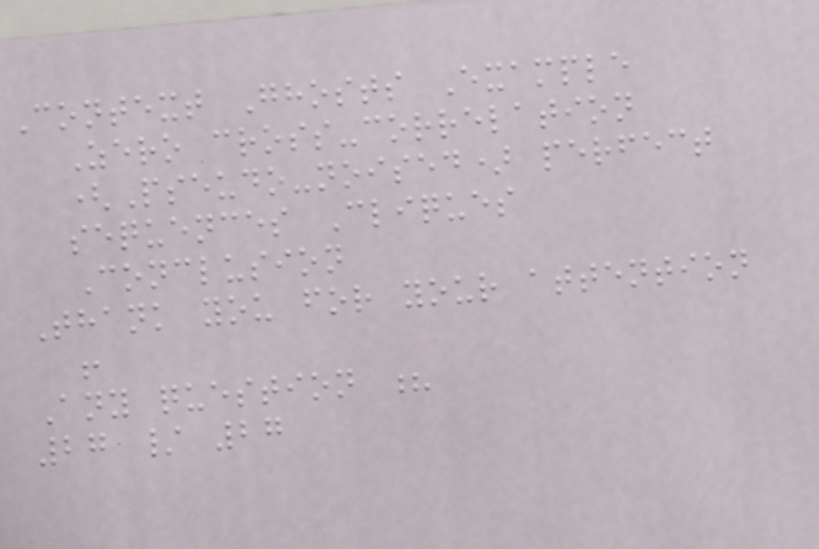Context Ghosts Example
Zero cross-correlation
(Pseudo-noised) perfect
sequences Cliques
Conclusion
Thank you for your attention
!
Any question ?
27 / 27
